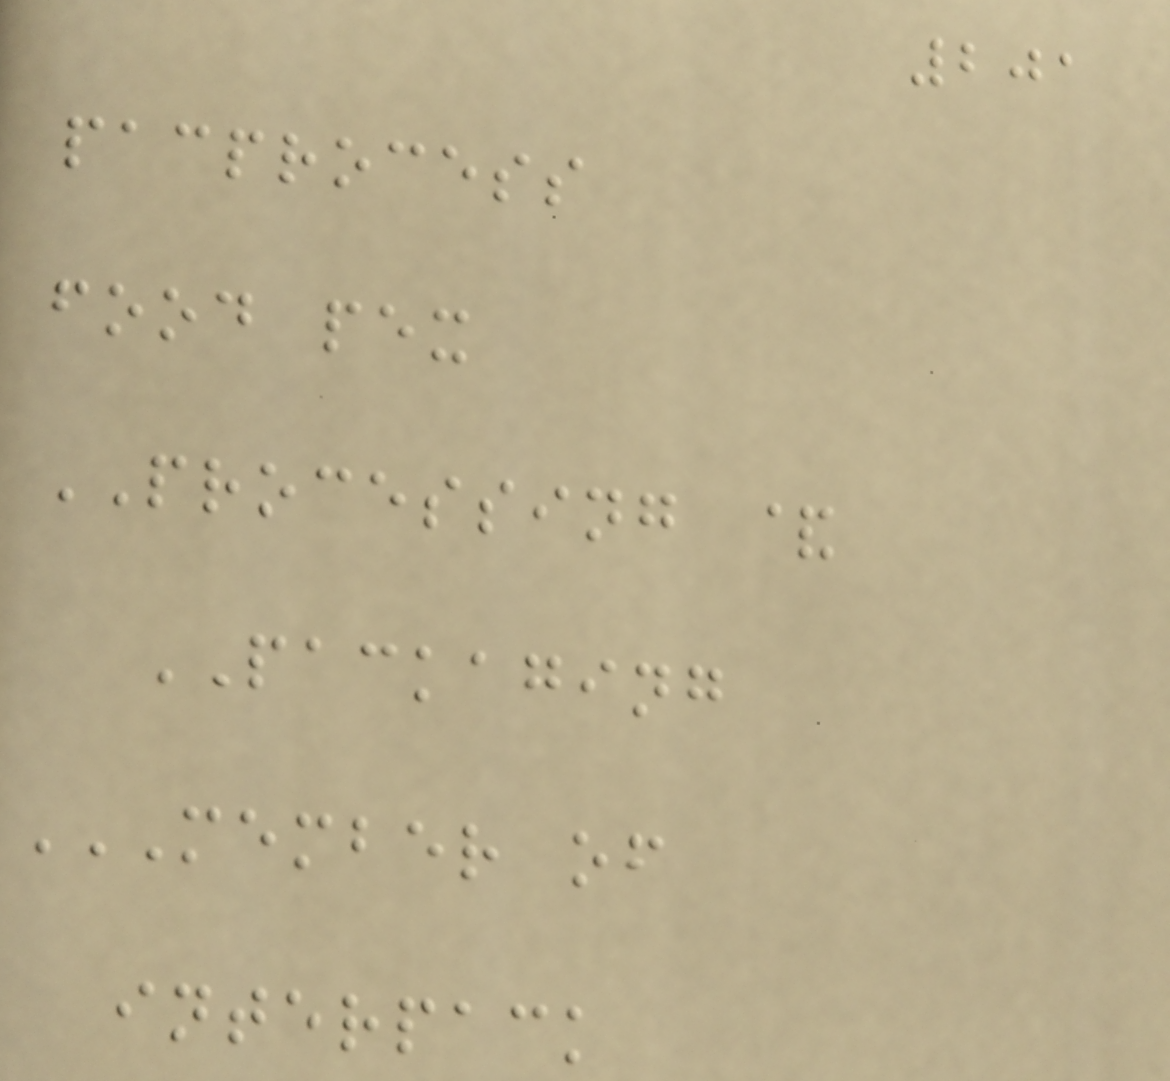201
pacprocess
food pex
PROCESSING &
PACKAGING
MEMBER OF
INTERPACK
